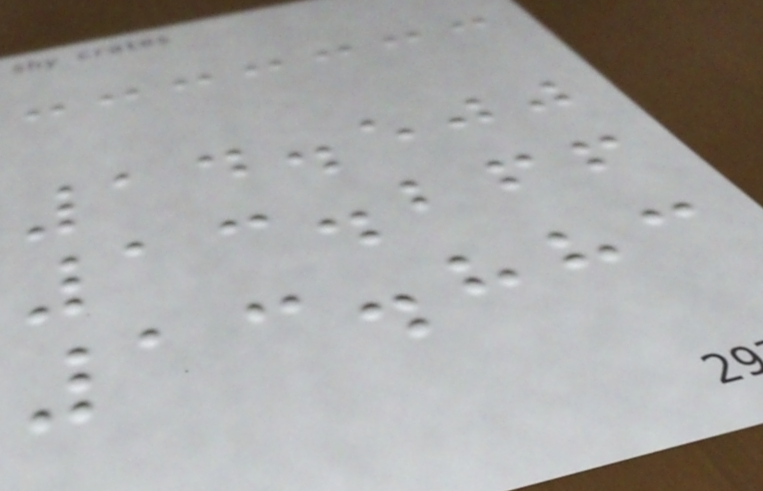14.500
13.266
13.883
